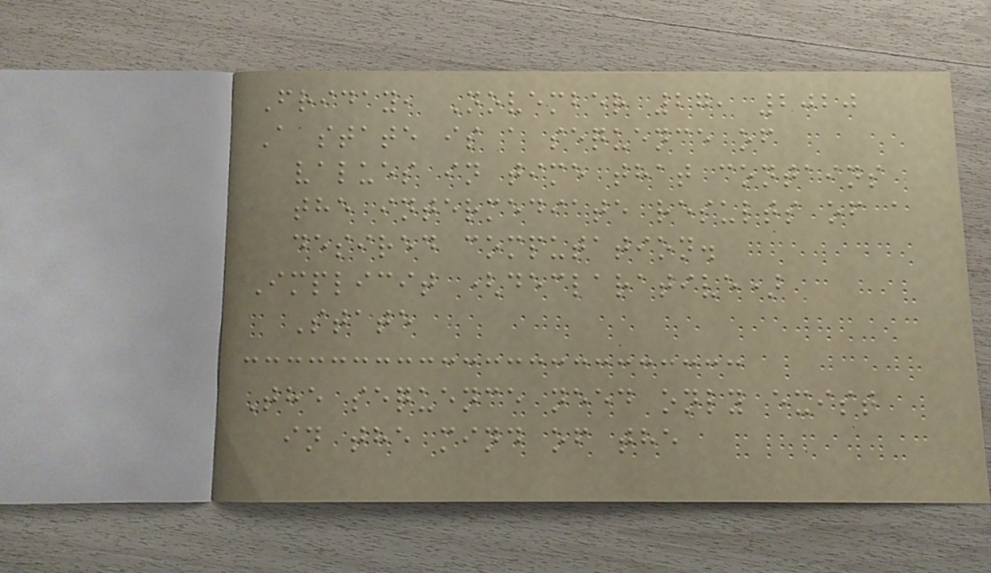Friday, November 27, 2020
A state is a sequence of
values in time that contains
the intermediate results of a
desired computation.
Implicit (declarative)
State
The sequence need only exist
in the mind of the
